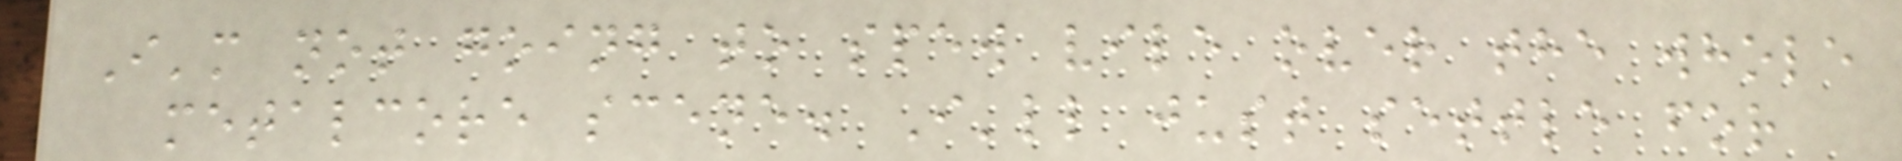I'm not going to spew vile over the whole
metalcore scene. I'll just settle for
